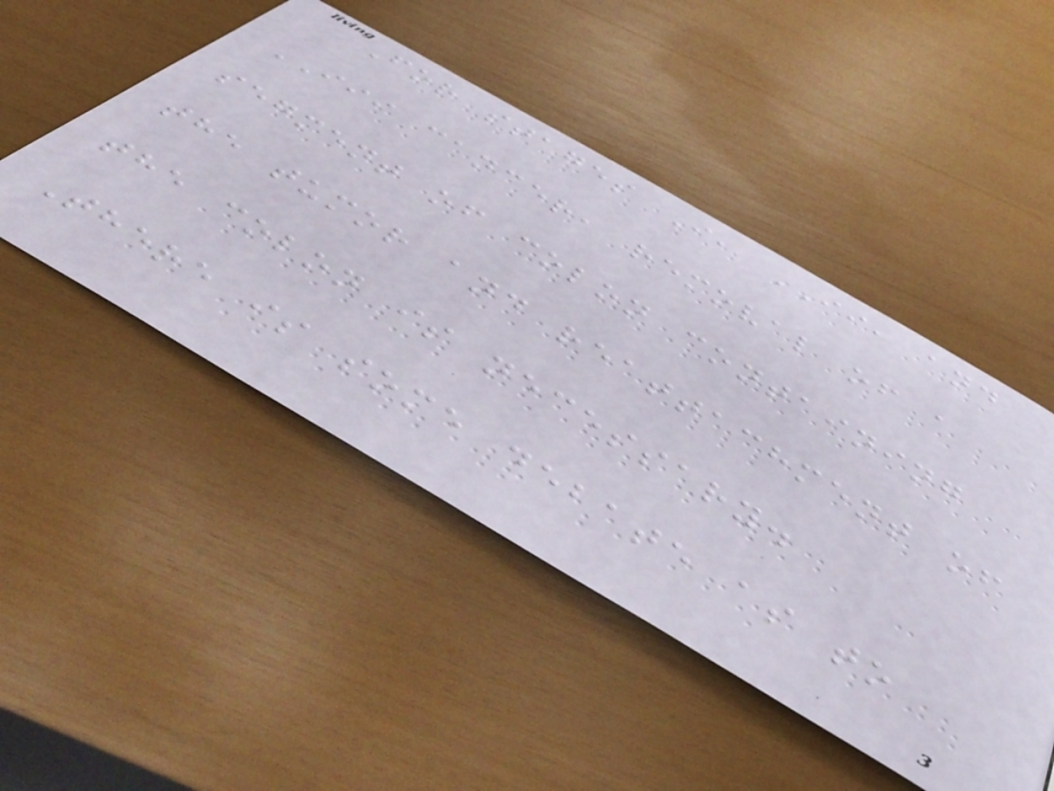For stages I, II, and
III cancer, removal of a
segment of colon containing
the tumor and reattachment of
the colon is necessary.
There is some debate as to
